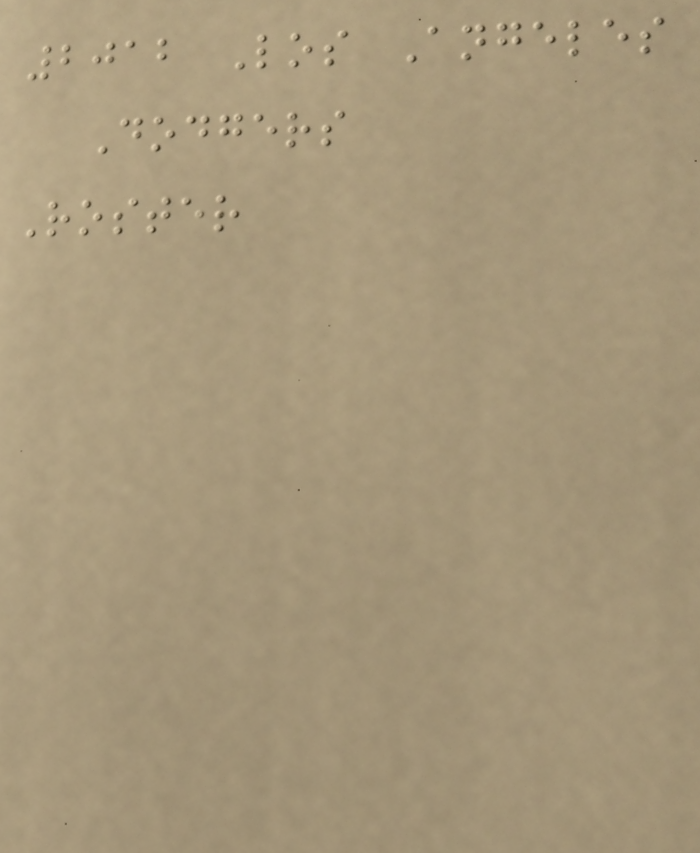2012 Los Angeles
Dodgers
Roster
